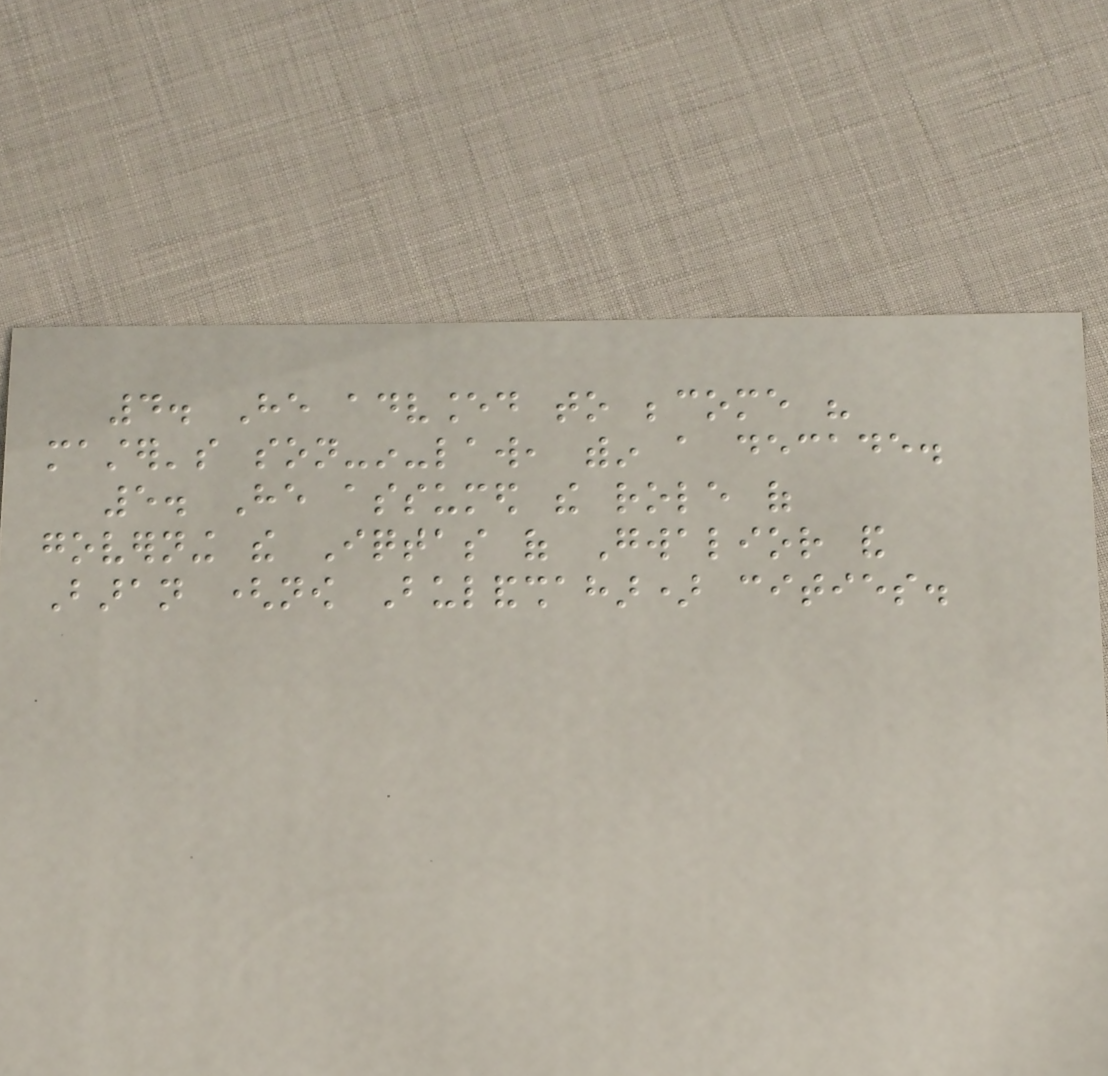4. He advanced to become his
master's son-in-law, within a decade.
5. He assumed the role of
governing the Iqtas of Gwalior and
Baran (now Bulandshahar) cities.
